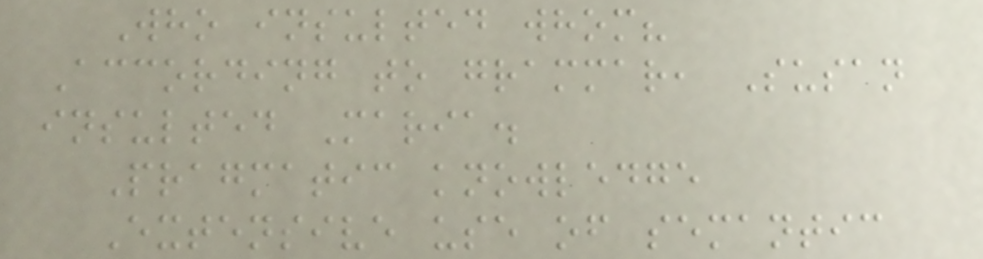Who insulted whom?
According to grammar, Susan
insulted Maria.
Pragmatic knowledge
Extensive use of semantic
